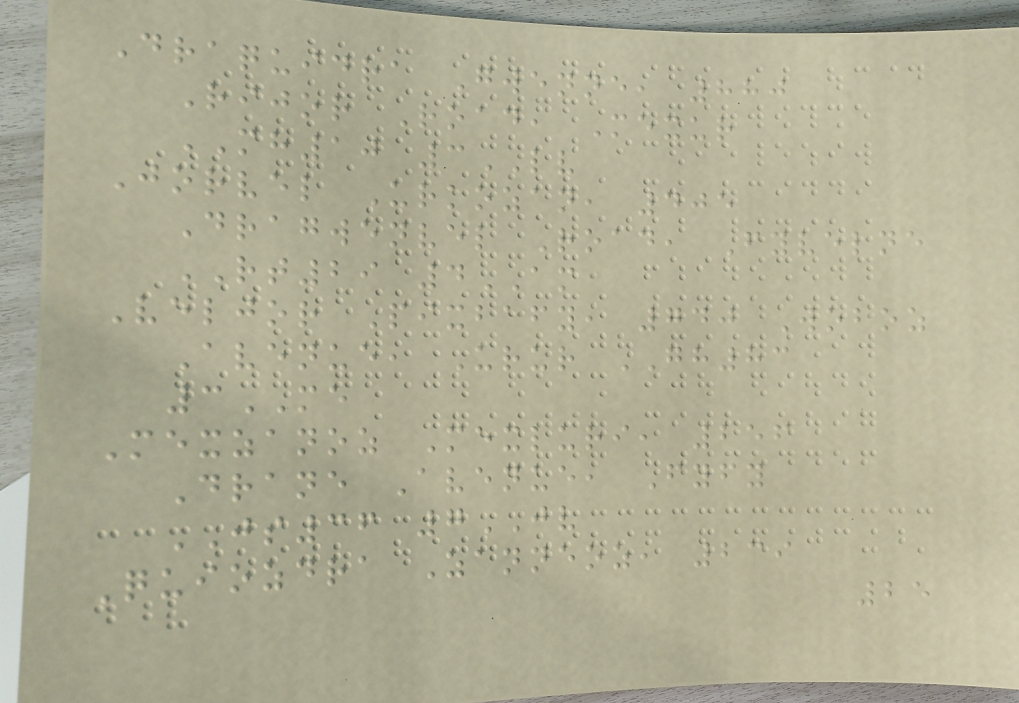Draquidra Gwenne, 880
Rijor Road, Mexur
MH10 3LV
Jorvel Urkozan, 405
Dragwenvel Road, Fyvelne
RT29 4AM
Veljor Pixbafy, 740 Woboz
Avenue, Urur GH83
3ME
Mexzanoz Mexluri, 256
Drane Avenue, Fyfy
JS36 7JV
Quiozdra Zanneoz, 239
25
